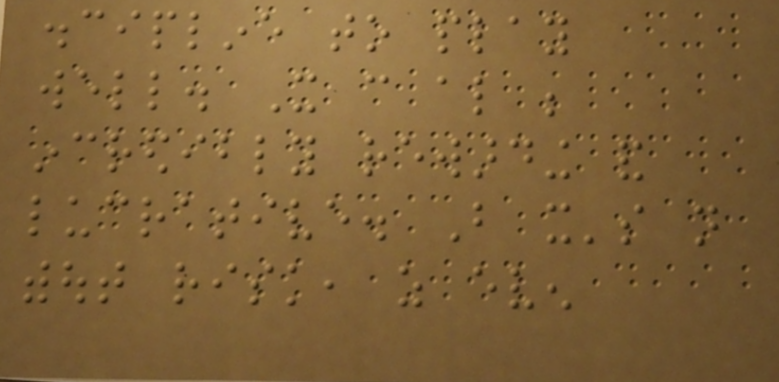discipline to play
well. It can also be
incredibly rewarding and
lucrative. But it's not
without risk, as even
